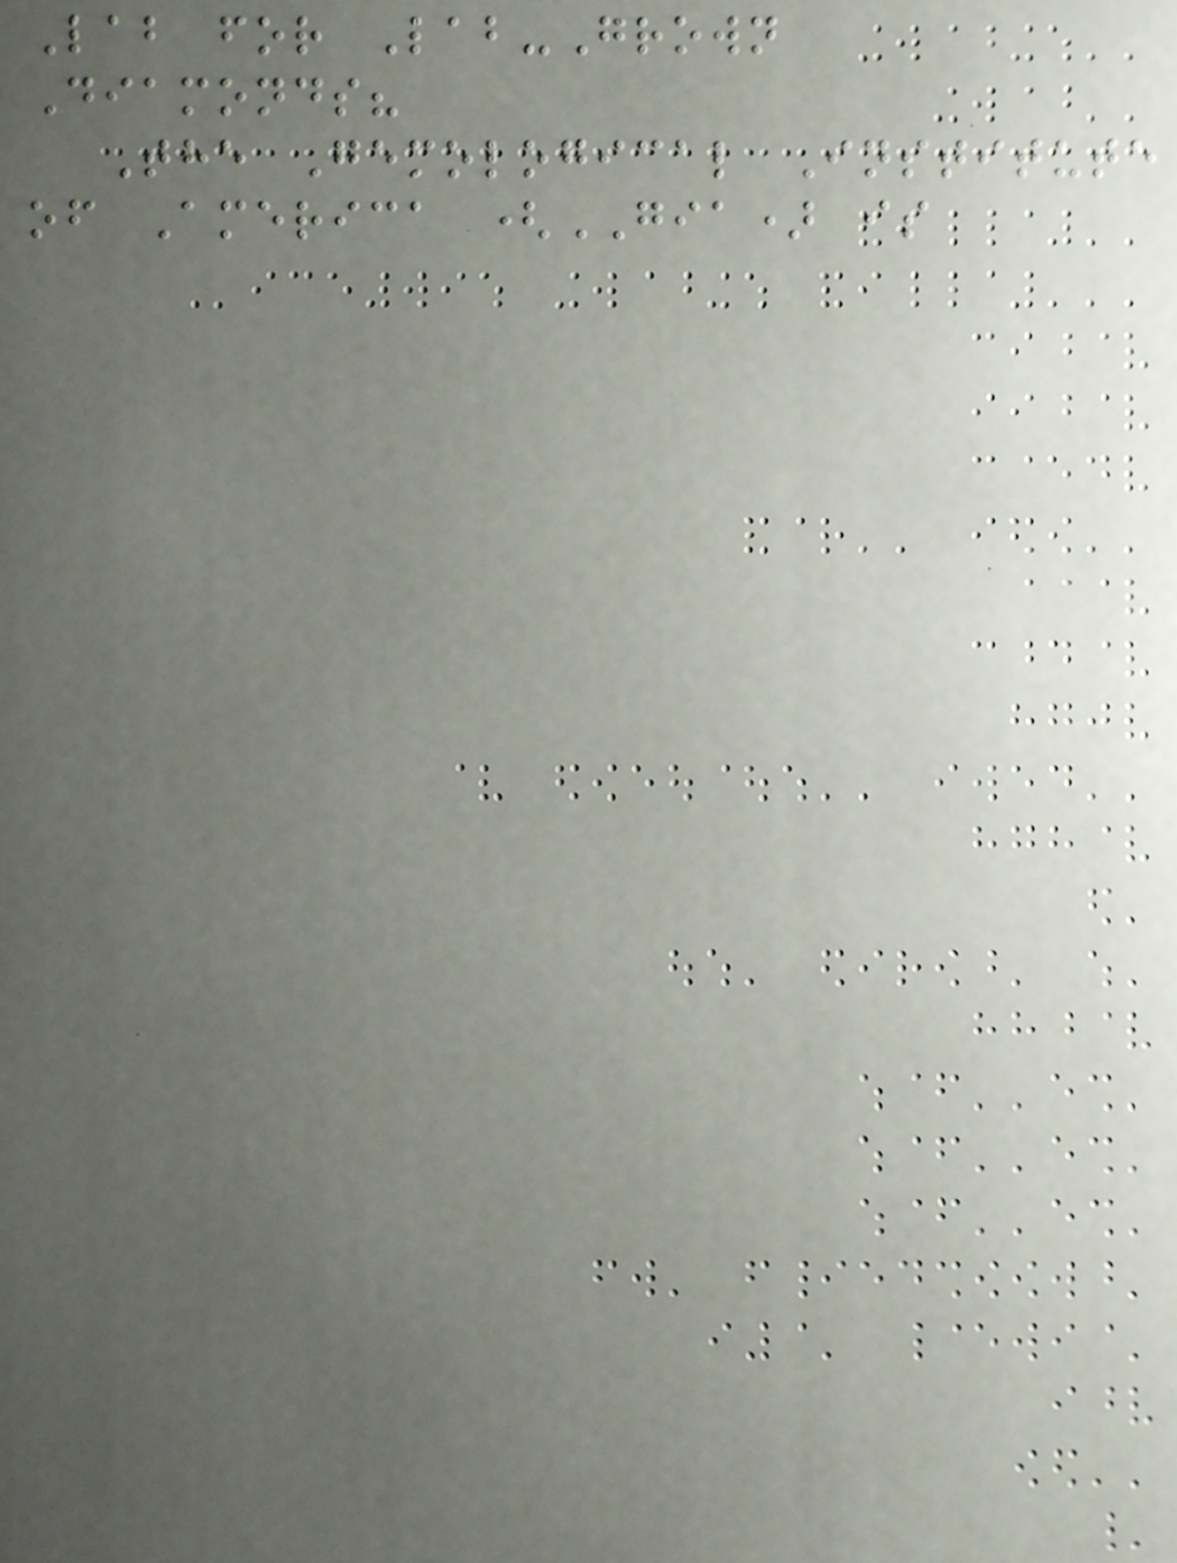Lab for Lab-Grown
Diamonds?
The Gemological Institute
of America (GIA) is
